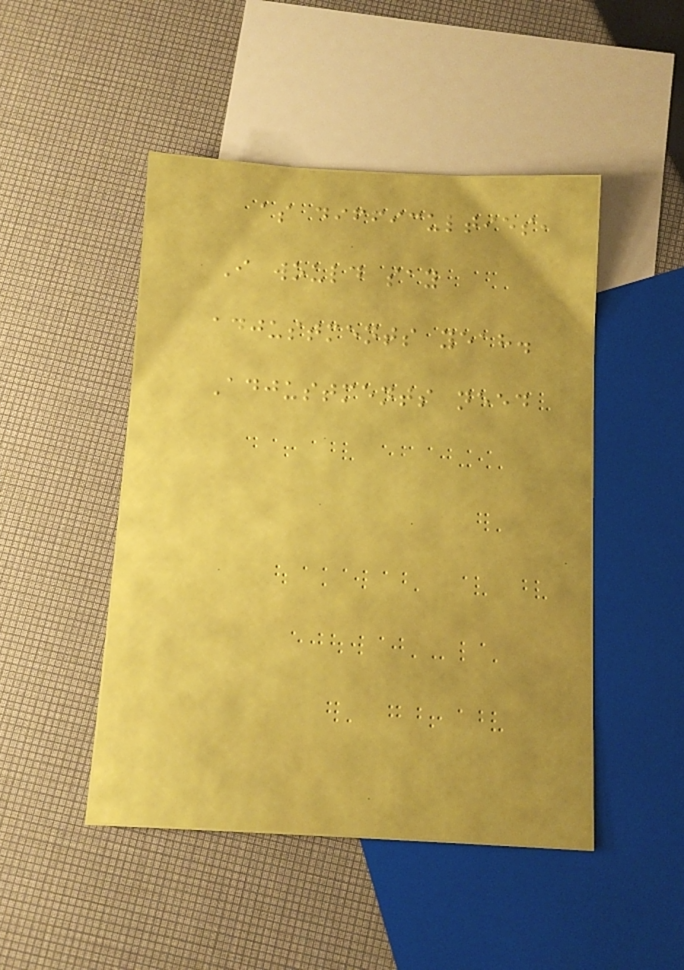as difficulties,
I would say
adjustments yeah.
Adjustments need
